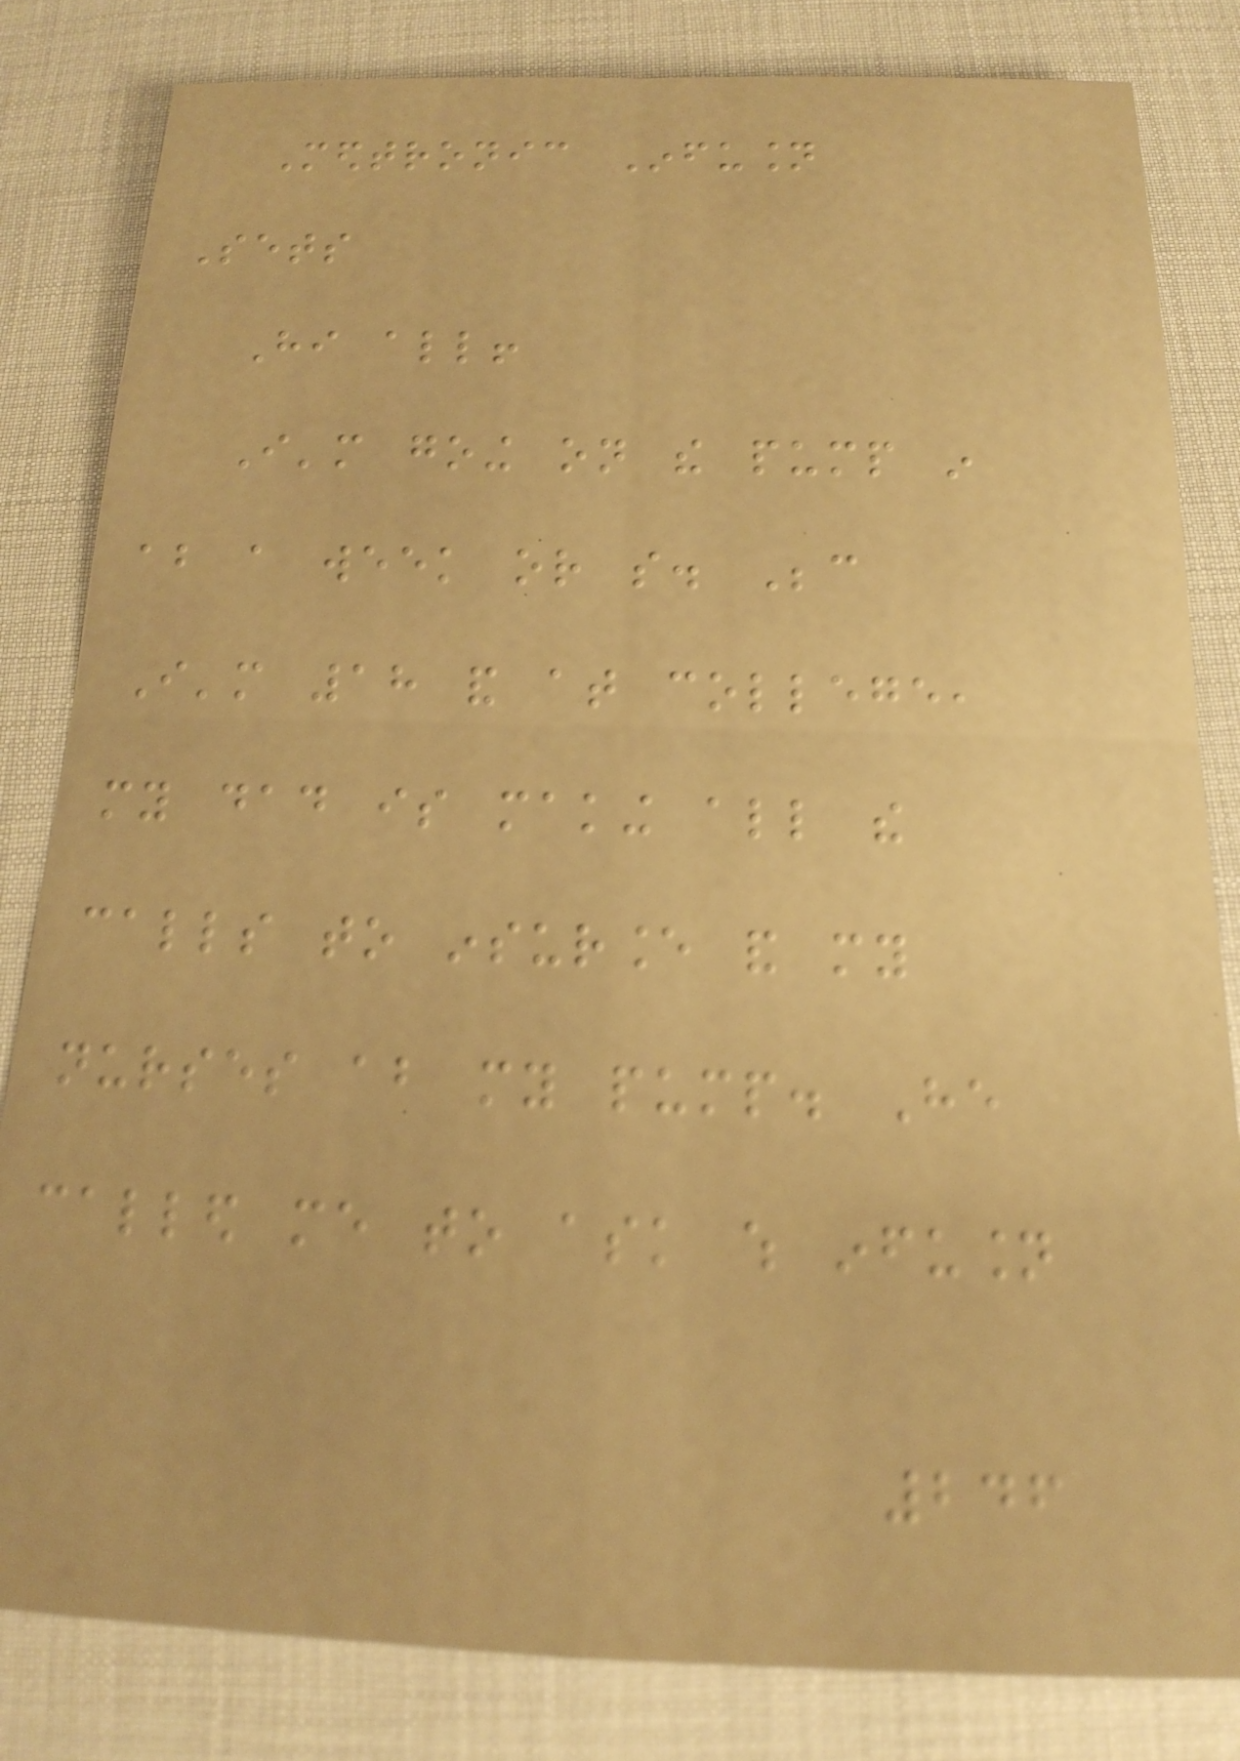Medtronic Infusion
Sets
Hi all!
I'm going on the pump in
about a week or so. Because
I'm 18 and at college,
my dad is making all the
calls to insurance and my
nurses about my pump. He
called me to ask which infusion
246
